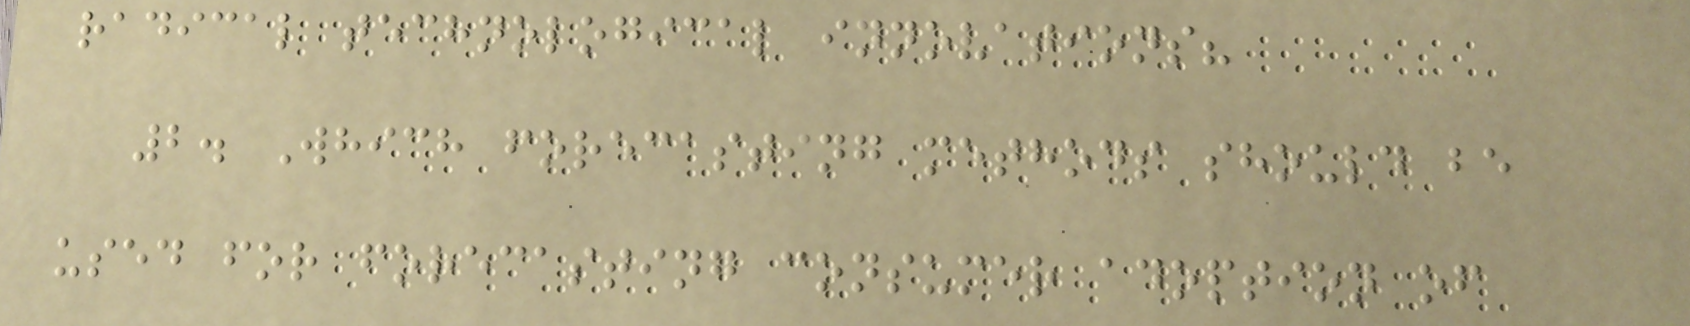radical technological innovations?
2. Which forecasting methods should be
used for forecasting consumer adoption of
